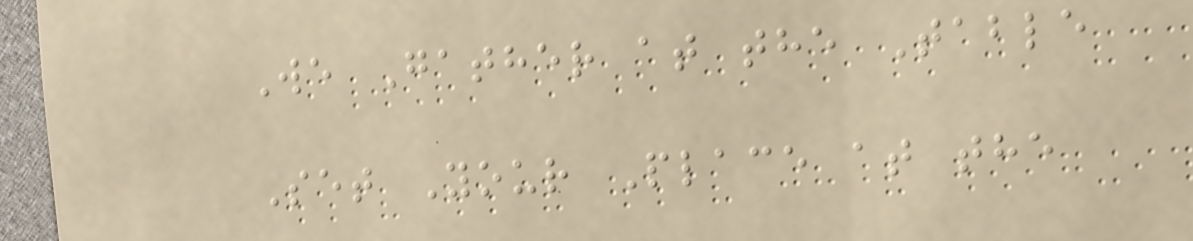We Gather at the Table
Set Your Place at the
